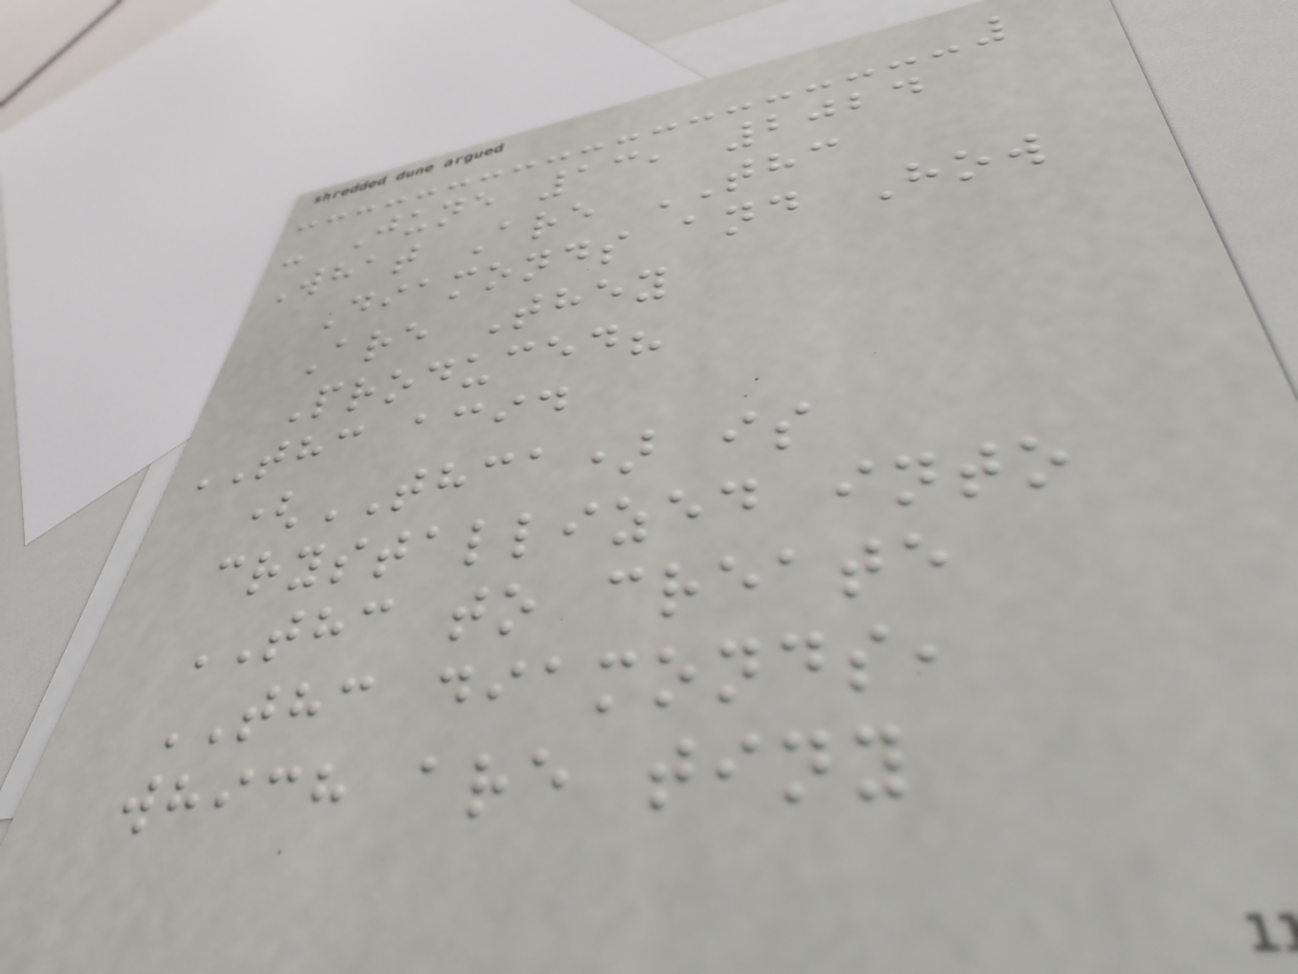- June 13, 2024
What Are THC
Diamonds and How
Are They
Produced?
THC acid
(THCA) is
crystallized into
THC to create
THC diamonds,
which are tiny
